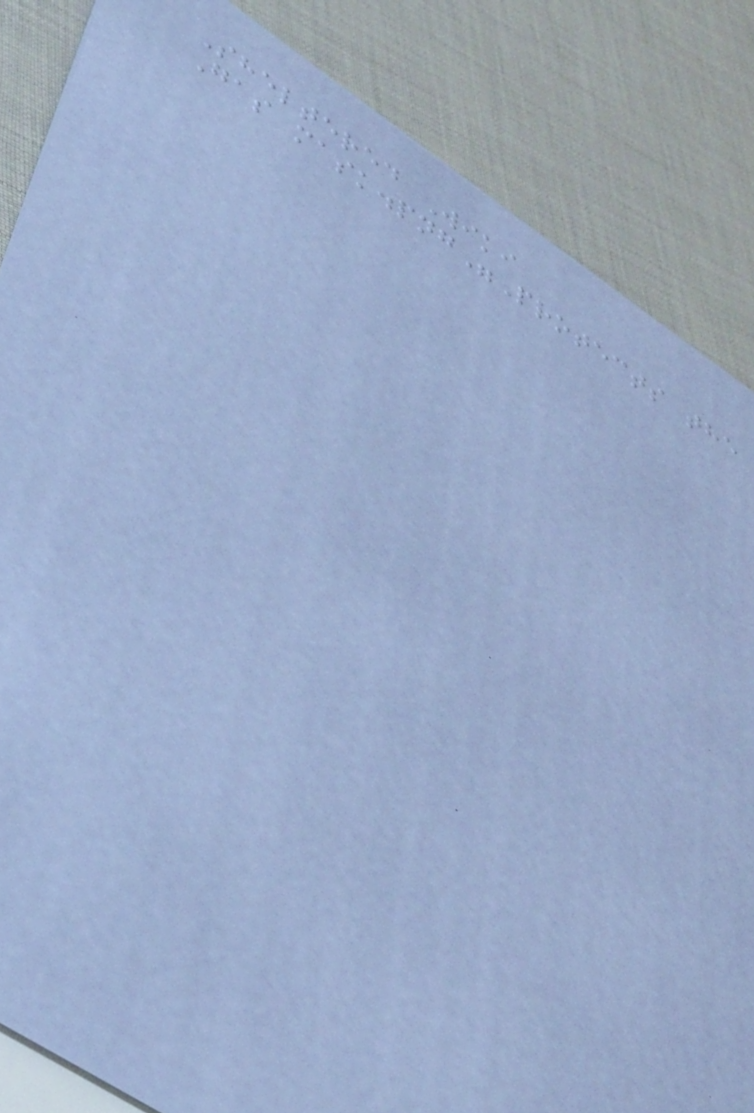Sheltered Wiki
Gas mask.png"Protects the
